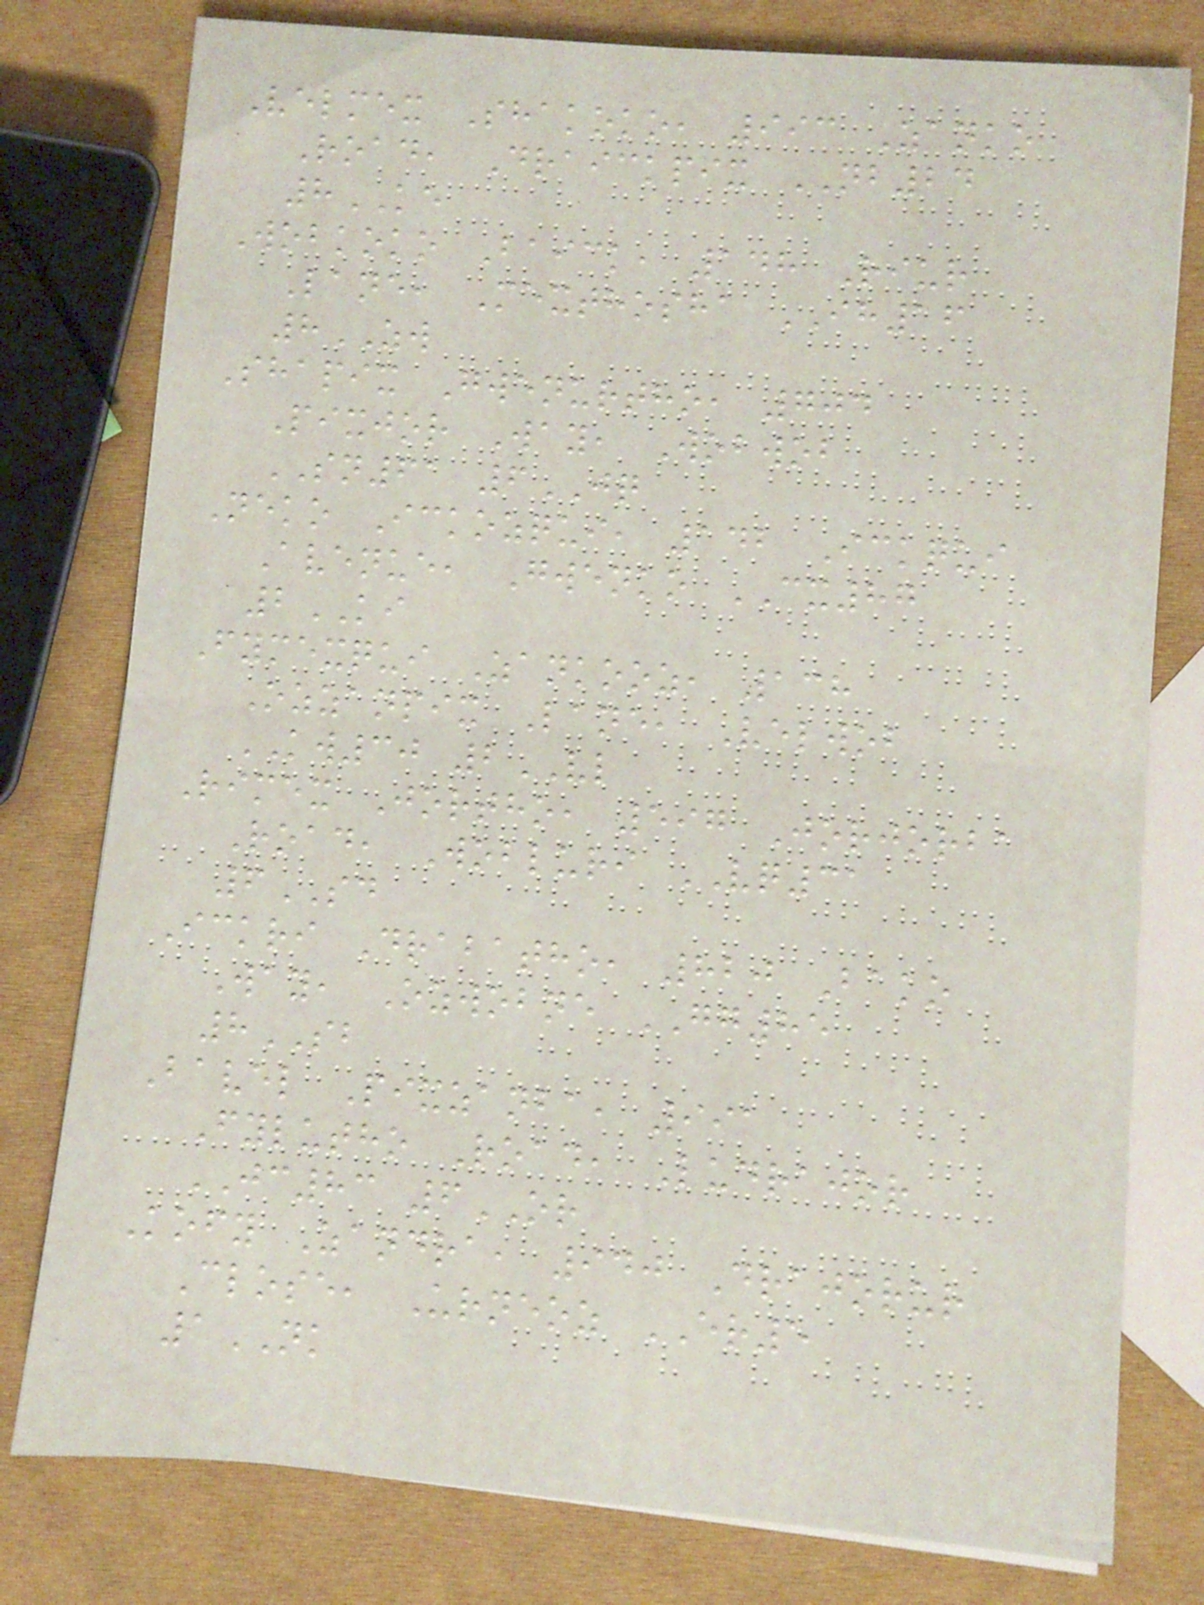Velmex Shakoko, 993 Zanko
Road, Draickpix NB24
8KE
Wobkoko Baick, 148 Riur
Lane, Mexthosha IH16
8ZW
Shapix Gwenurtho, 704
Pixjor Way, Wobwob
SN61 6JQ
Neko Ickozqui, 142 Ickqui
Avenue, Gwenko CX87
2KI
Fymexqui Zankooz, 138
Ozzanpix Lane, Velwob
KW30 2VL
Rimex Jortho, 597 Jorjorba
Road, Wobluri VQ31
6SD
Ickri Drabatho, 820 Bako
Way, Ozwobne GG85
8SB
Bavel Pixzanba, 991
Fylutho Road, Ludrajor
JC83 6OR
Kofy Zandra, 940 Drajorur
Close, Urneoz ER5
1NK
